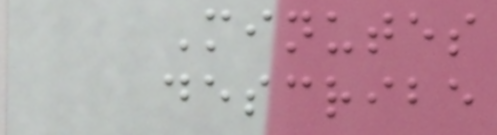Minutes
describe
